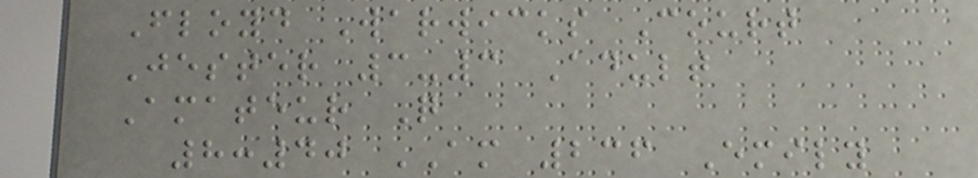Floyd Warwicks Court
Jester 3-3 Adult
Amateur Q
8:40 AM 236 Emily
